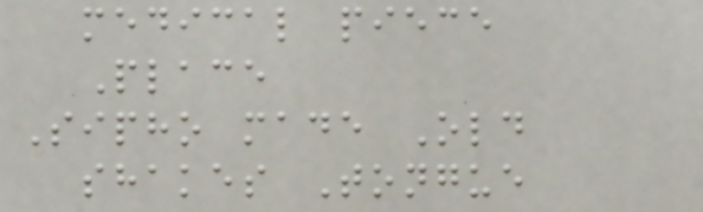medical piece
Place
Sipho made Old
shakes Tongue
